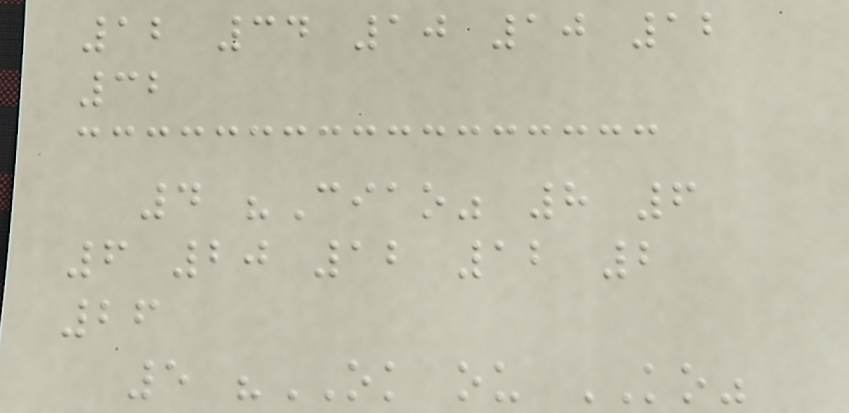12 34 10 10 12
32
4 "Ciao" 8 6
6 20 12 12 2
26
5 "OK ou KO"
